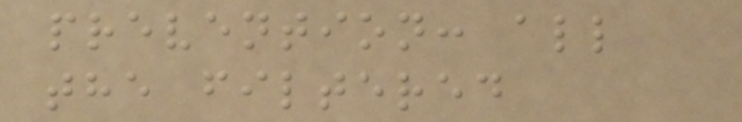prevention: all
the filtered
